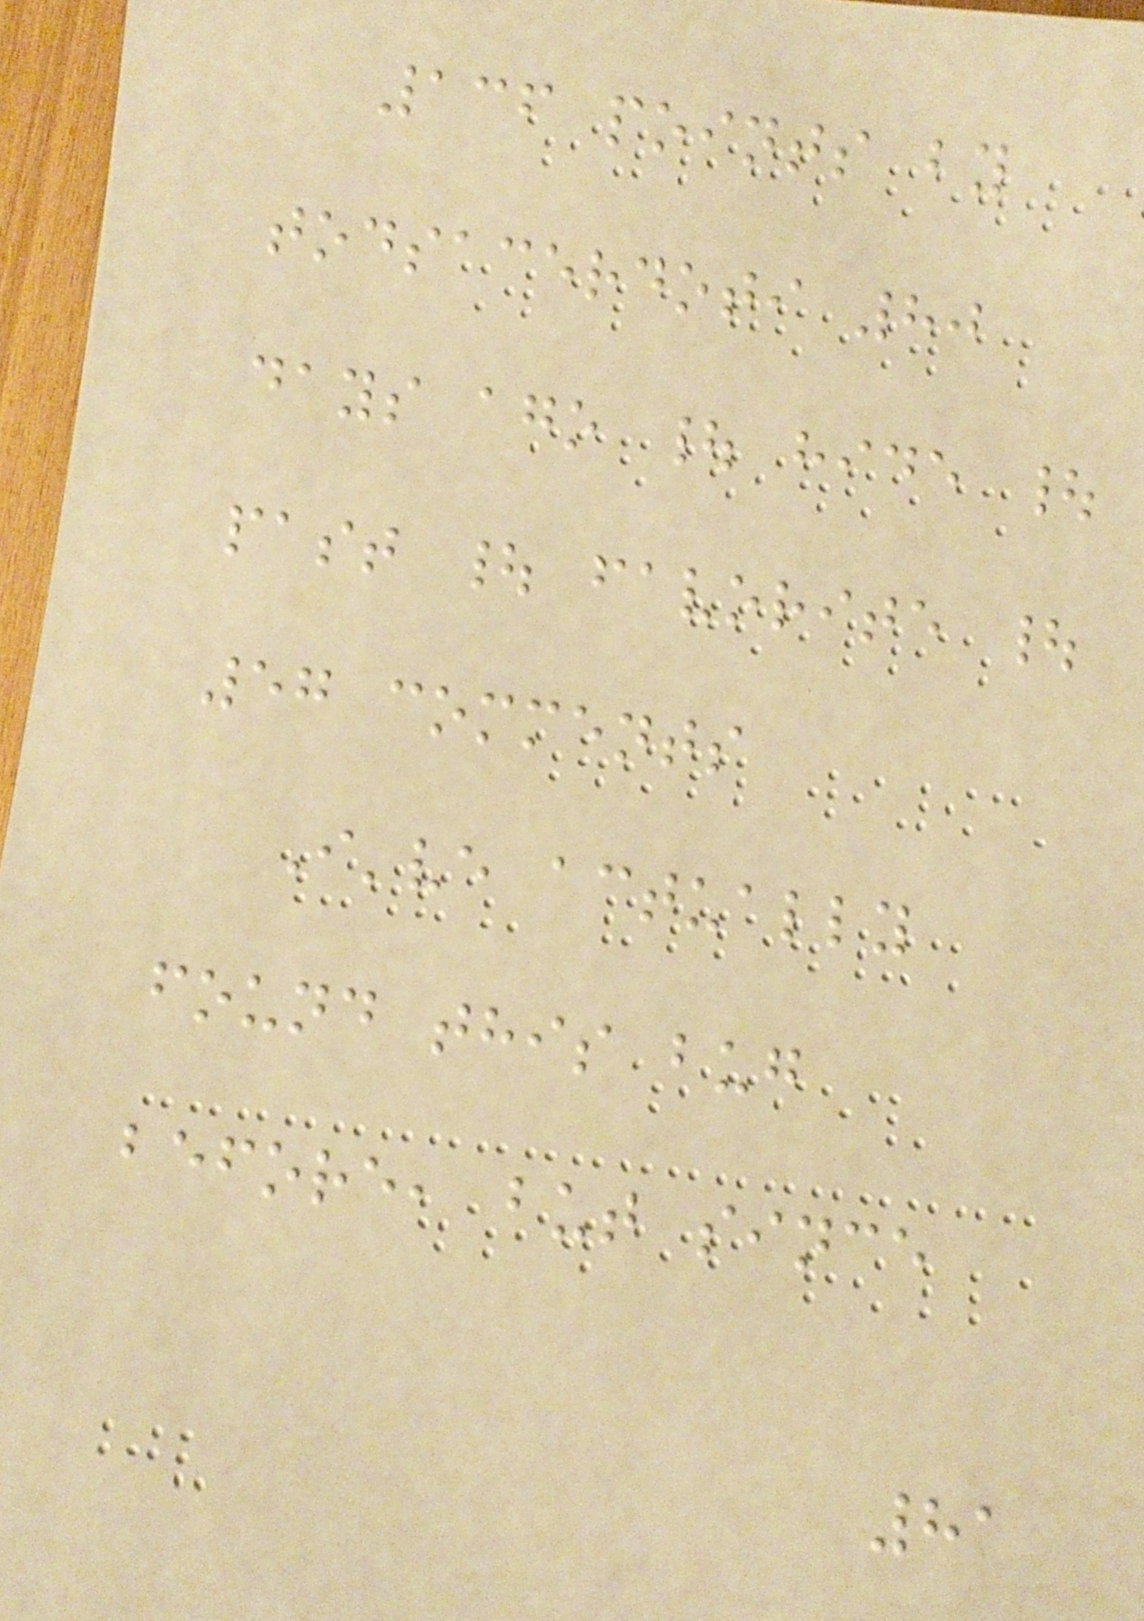136 points by
todsacerdoti 80
days ago | hide |
past | favorite |
57 comments
I've actually
found this bug
before, but since
81
